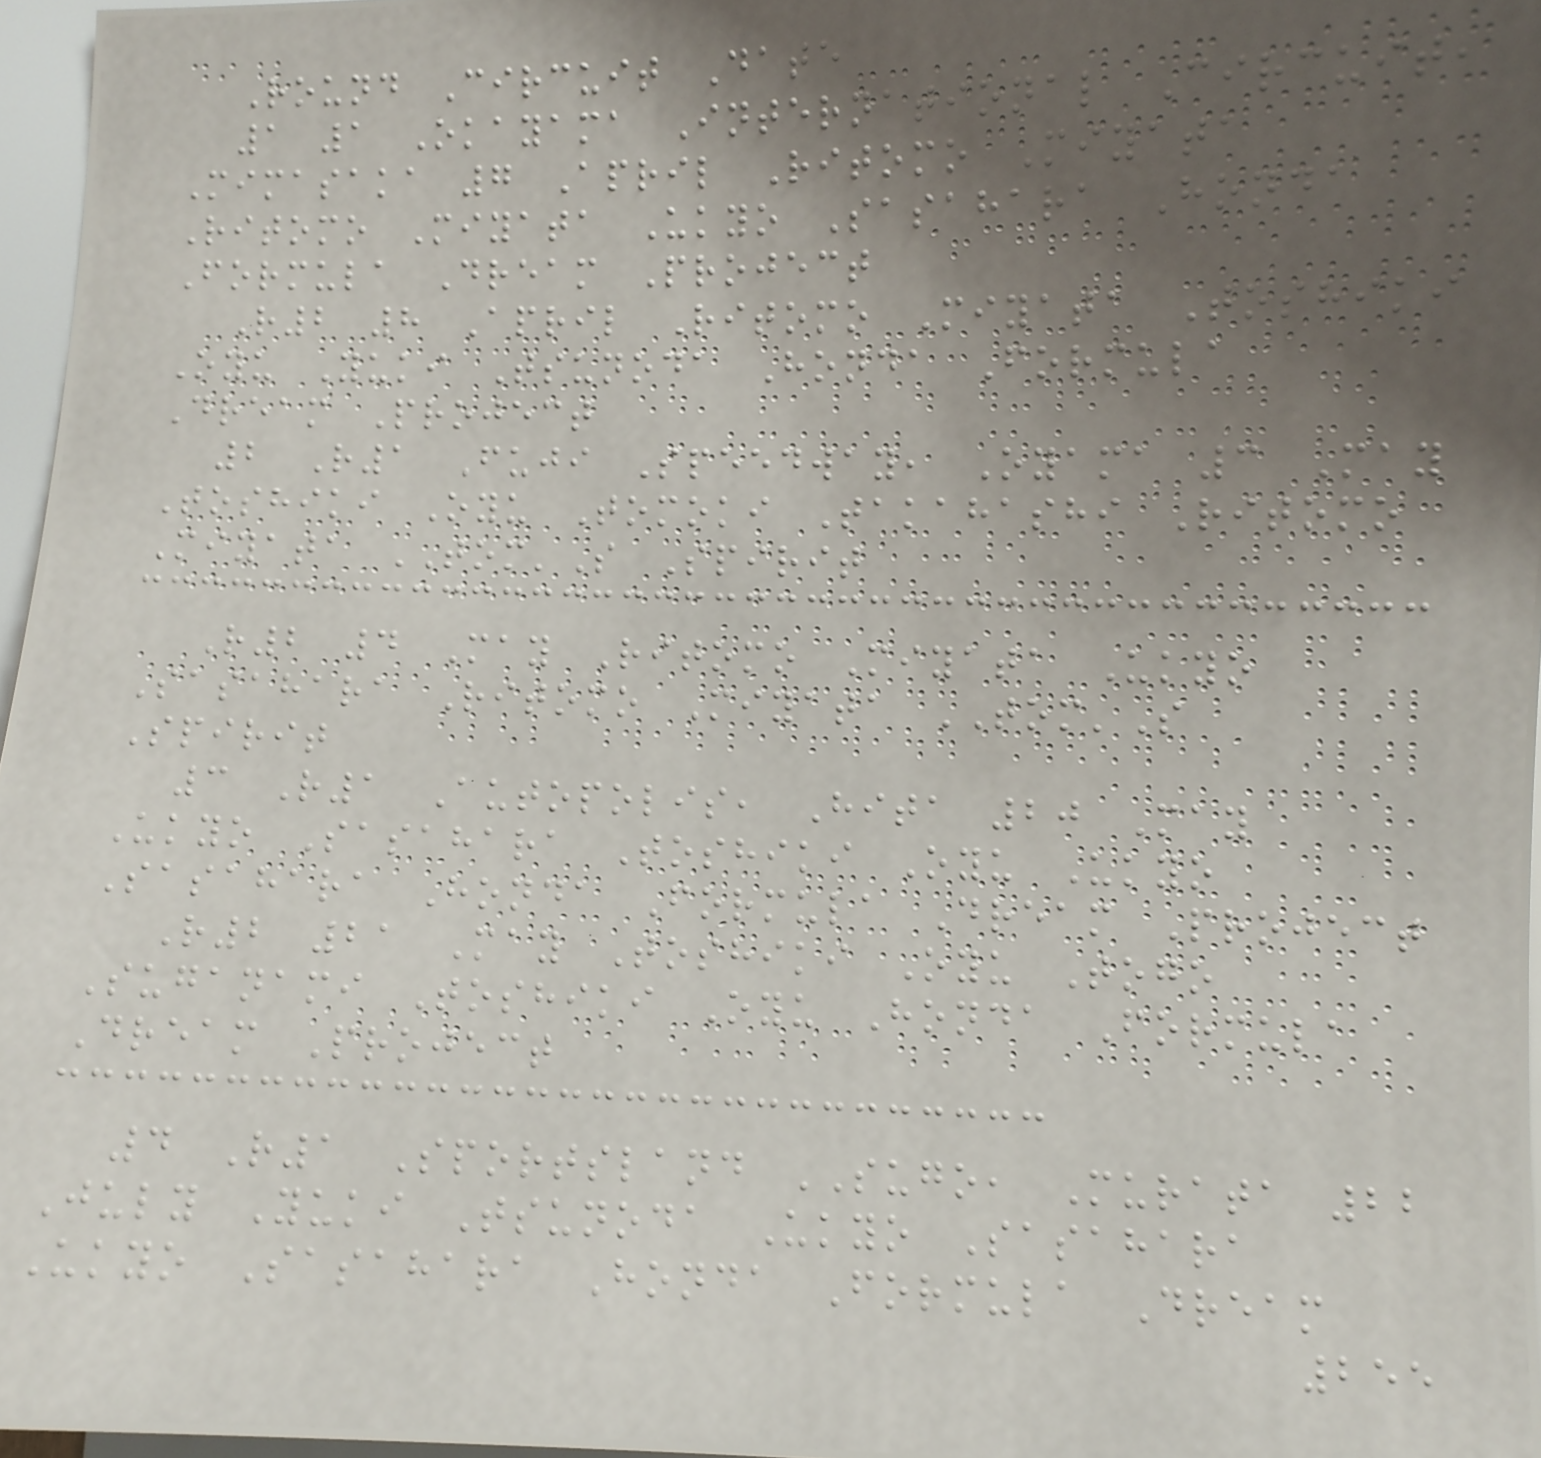Round Circuit Date
1 1 Okayama International Circuit,
Mimasaka 7 April Ritomo Miyata
Ritomo Miyata Ukyo Sasahara Honda
Formula Dream Project
R2 8 April Ritomo Miyata Toshiki
Oyu Yuki Tsunoda Honda Formula
Dream Project
2 R1 Fuji Speedway, Oyama 3 May
Toshiki Oyu Tomoki Takahashi Ritomo
Miyata TOM'S Spirit
R2 4 May Ritomo Miyata Ukyo
Sasahara Ritomo Miyata TOM'S
Spirit
3 R1 Autopolis, Hita 20 May
Ukyo Sasahara Toshiki Oyu Ukyo
Sasahara Honda Formula Dream Project
R2 21 May Toshiki Oyu Togo
Suganami Toshiki Oyu Honda Formula
Dream Project
4 R1 Sportsland SUGO, Murata 22
July Yuki Tsunoda Ukyo Sasahara
Ukyo Sasahara Honda Formula Dream
255
